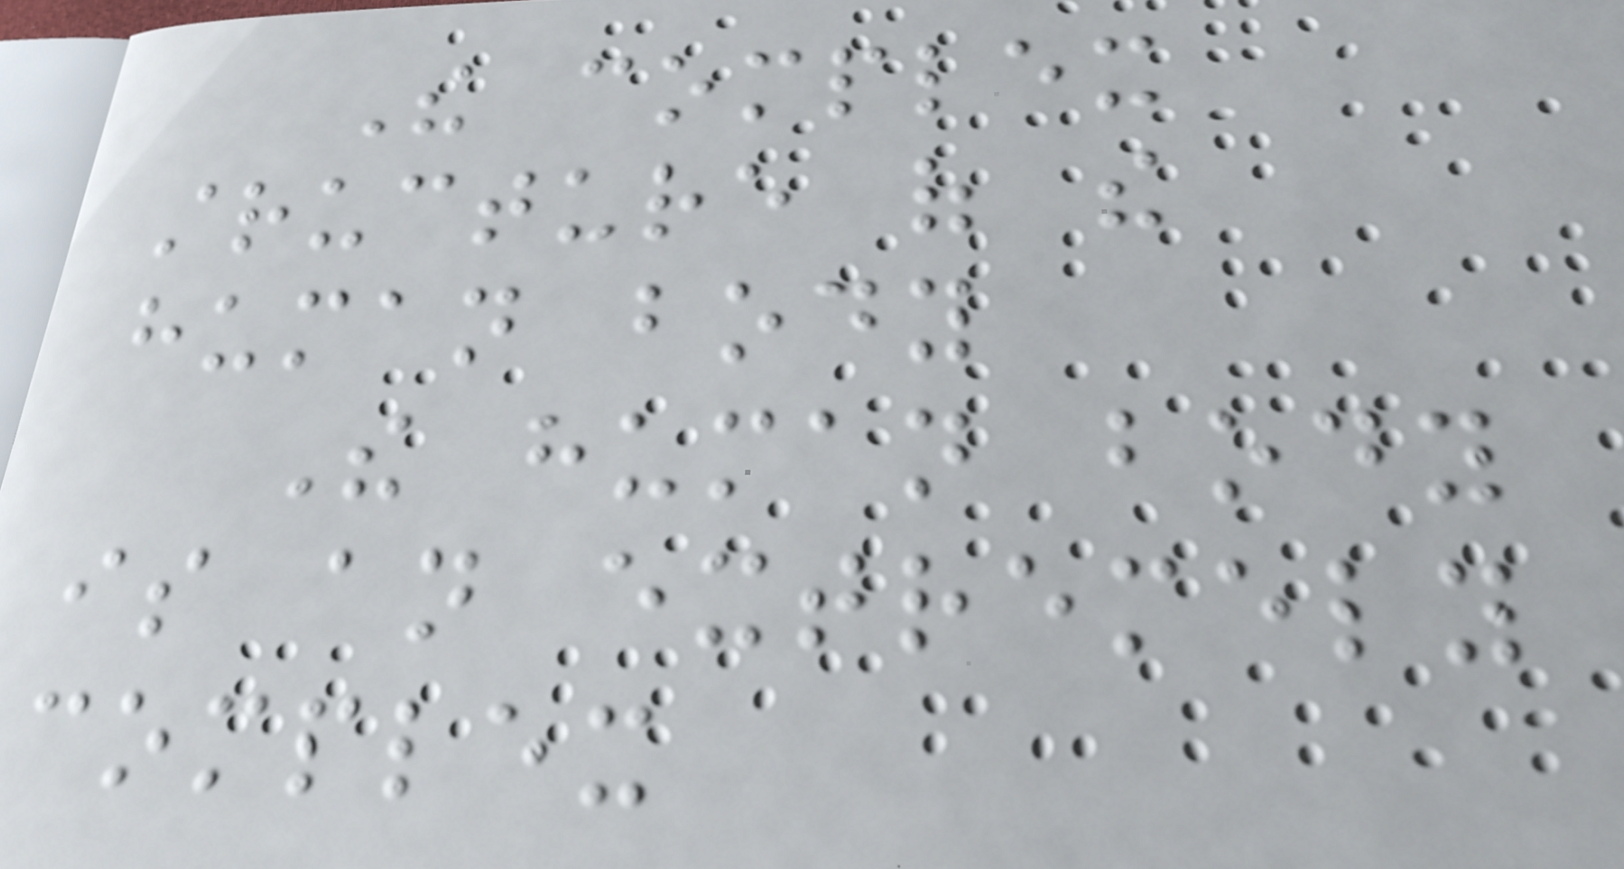The complex
structure of the
human body
The human body
is an extremely
complex
